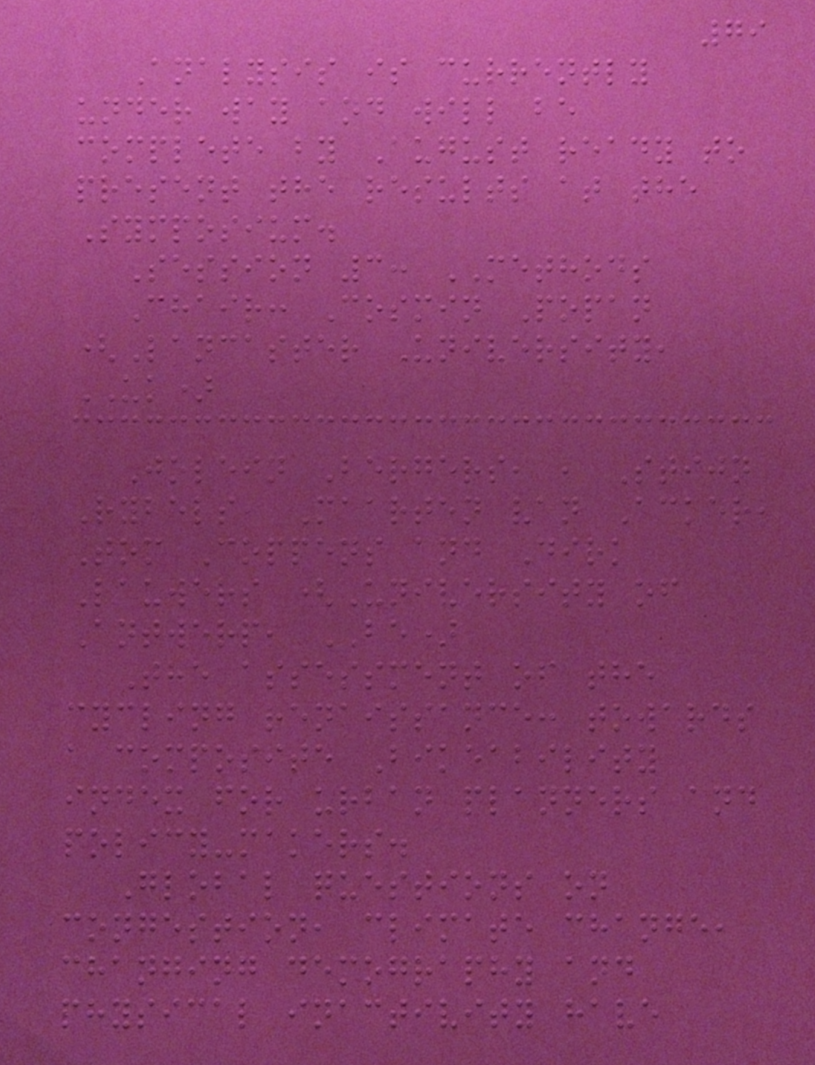79
Analysis is currently
under way and will be
complete by August ready to
present the results at the
Symposium.
Session 3: METHODS
Chair: Cosmin Popan
(Lancaster University,
UK)
Jolein Bergers, , Stijn
Rybels, Maarten van Acker,
Tom Coppens and Dirk
Lauwers (University of
Antwerp, BE)
The assessment of the
cycling renaissance: towards
a composite Bikeability
index for urban planners and
policy-makers.
Global questions on
congestion, climate change,
changing demography and
physical inactivity have
